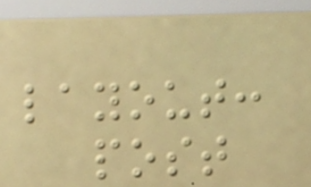layout:
post
